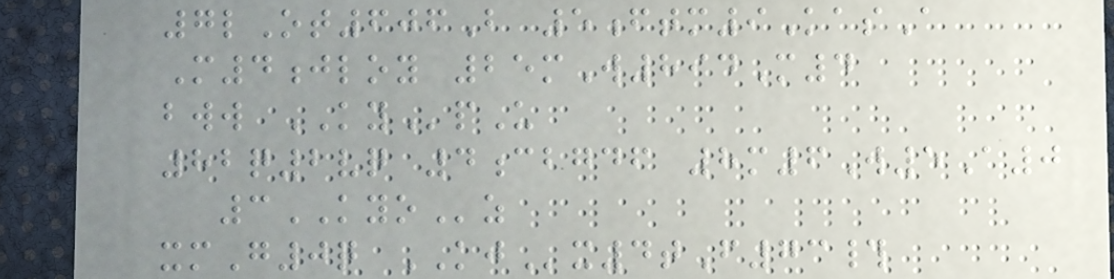7lOt606B 5ftm9KasA
M4jloy 25mW894M4
bww KYpU
82q2vq 4cbgdf 8m6W5A0
3KYOz
xmG0q KJx4tF73#
